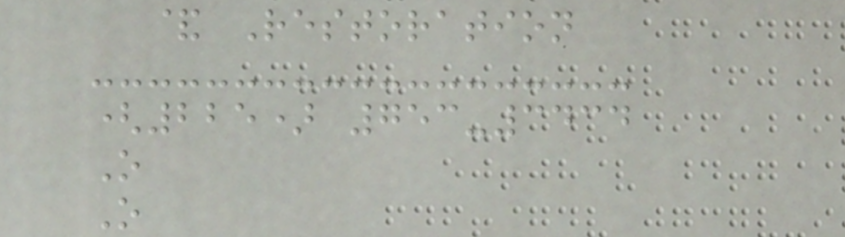& Restoration
(225) 753-3434
O
O
